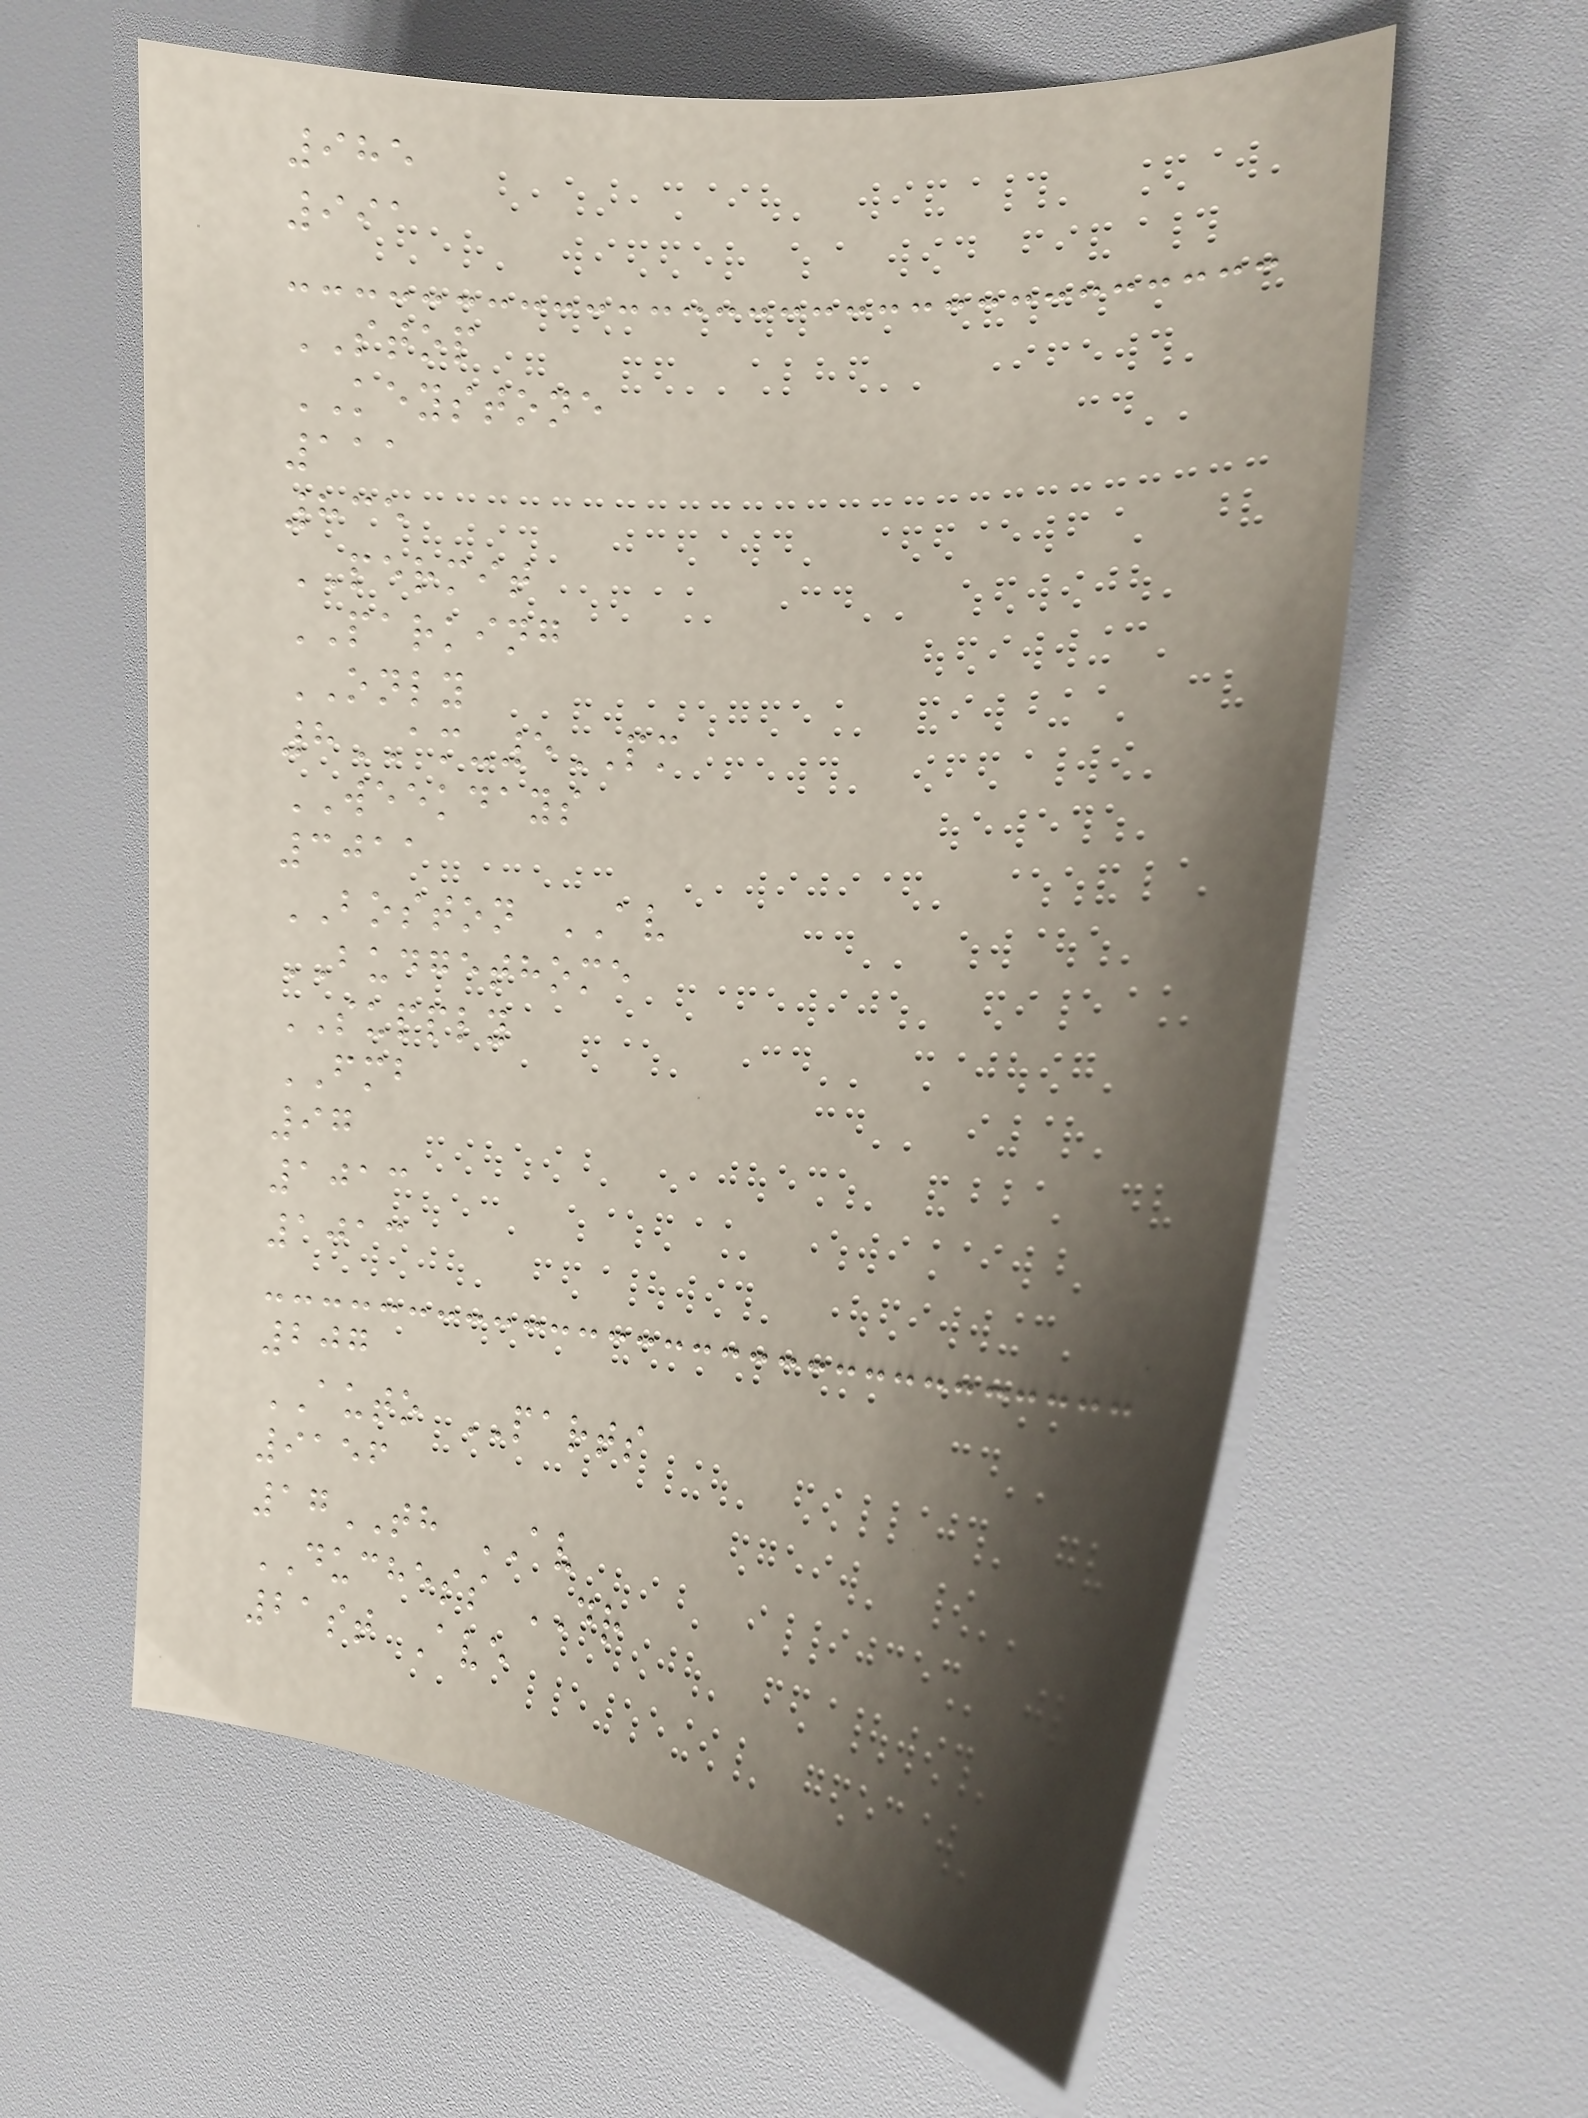985
991
STOP
KEYSTONE
111
835
PERMIT
PARKING
ONLY
8AM-5PM
WEEKDAYS
3011
BOSTON AV
BUDGETHOME
SUPPLY
FMB
97
1013
1013
207
AUTO PARTS
9156
17TH AV
DUCHESS DR
21st Ave
